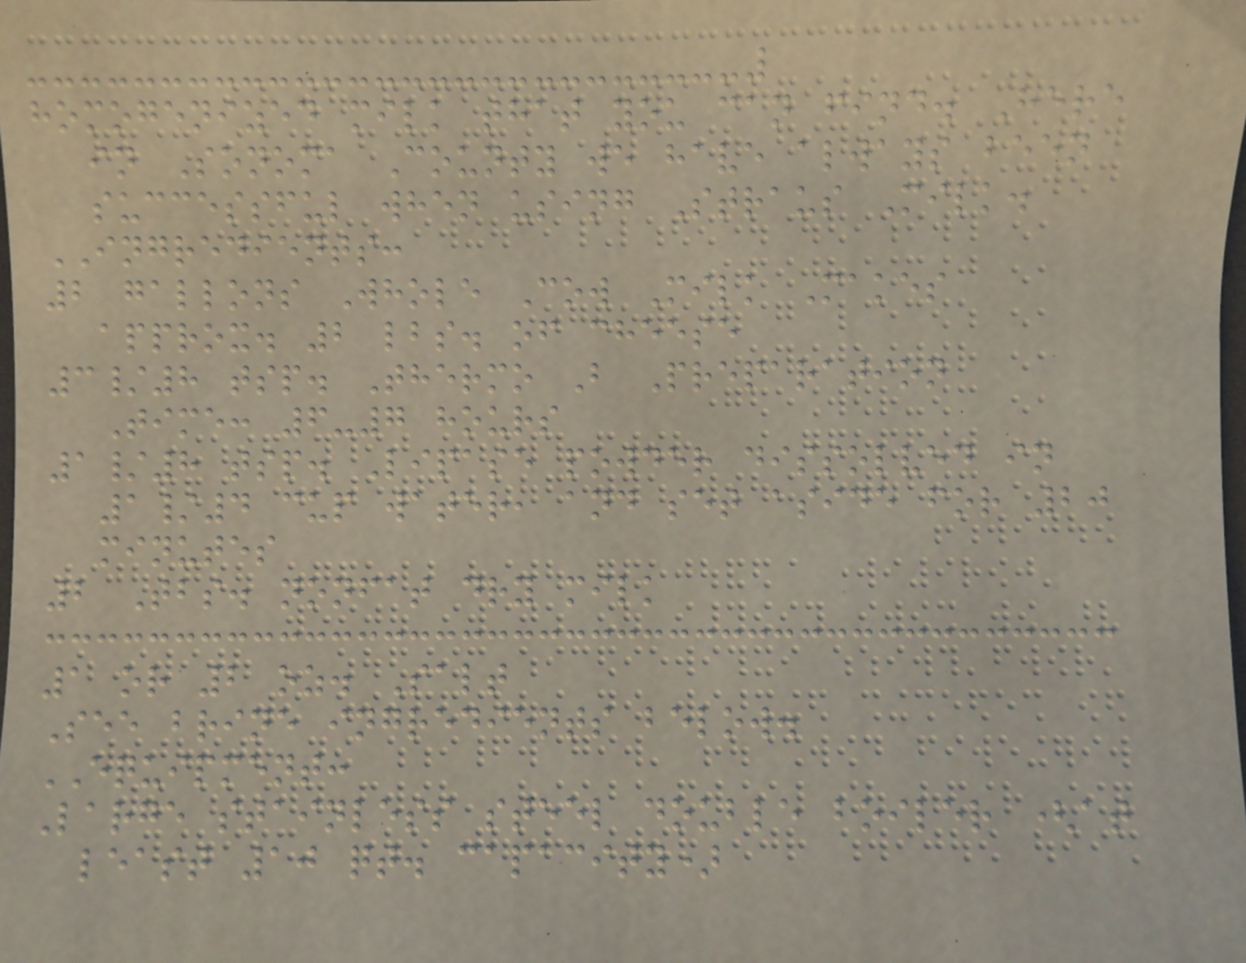homogenized milk that you can find. Here
in Sonoma County we have always been
successful when using Straus Milk.
INGREDIENTS:
2 gallons Whole Cow Milk Makes
approx. 2 lbs. of cheese
3/8 tsp. Thermo B Preparation
Time: 6-7 hours
1/8 tsp. Lipase powder dissolved in
1/4 cup water, and set aside for 20
minutes
2 Tbs. nonfat dry milk
1 or 2 oz. Salt
See brine ingredients below.
EQUIPMENT:
Large stainless steel double boiler (at
least 10 qt. capacity)
